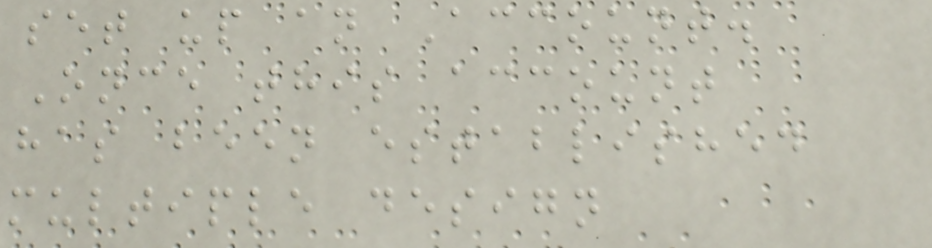set up an Account.
Once this account
has been established
multiple design
